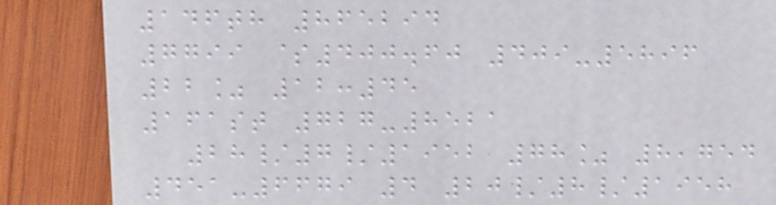146th 865294
7799 $400.60 409-5896
22% 12:45
161st 727-8521
28/7/1952 78% 8,754
451-6679 4 20/8/1958
